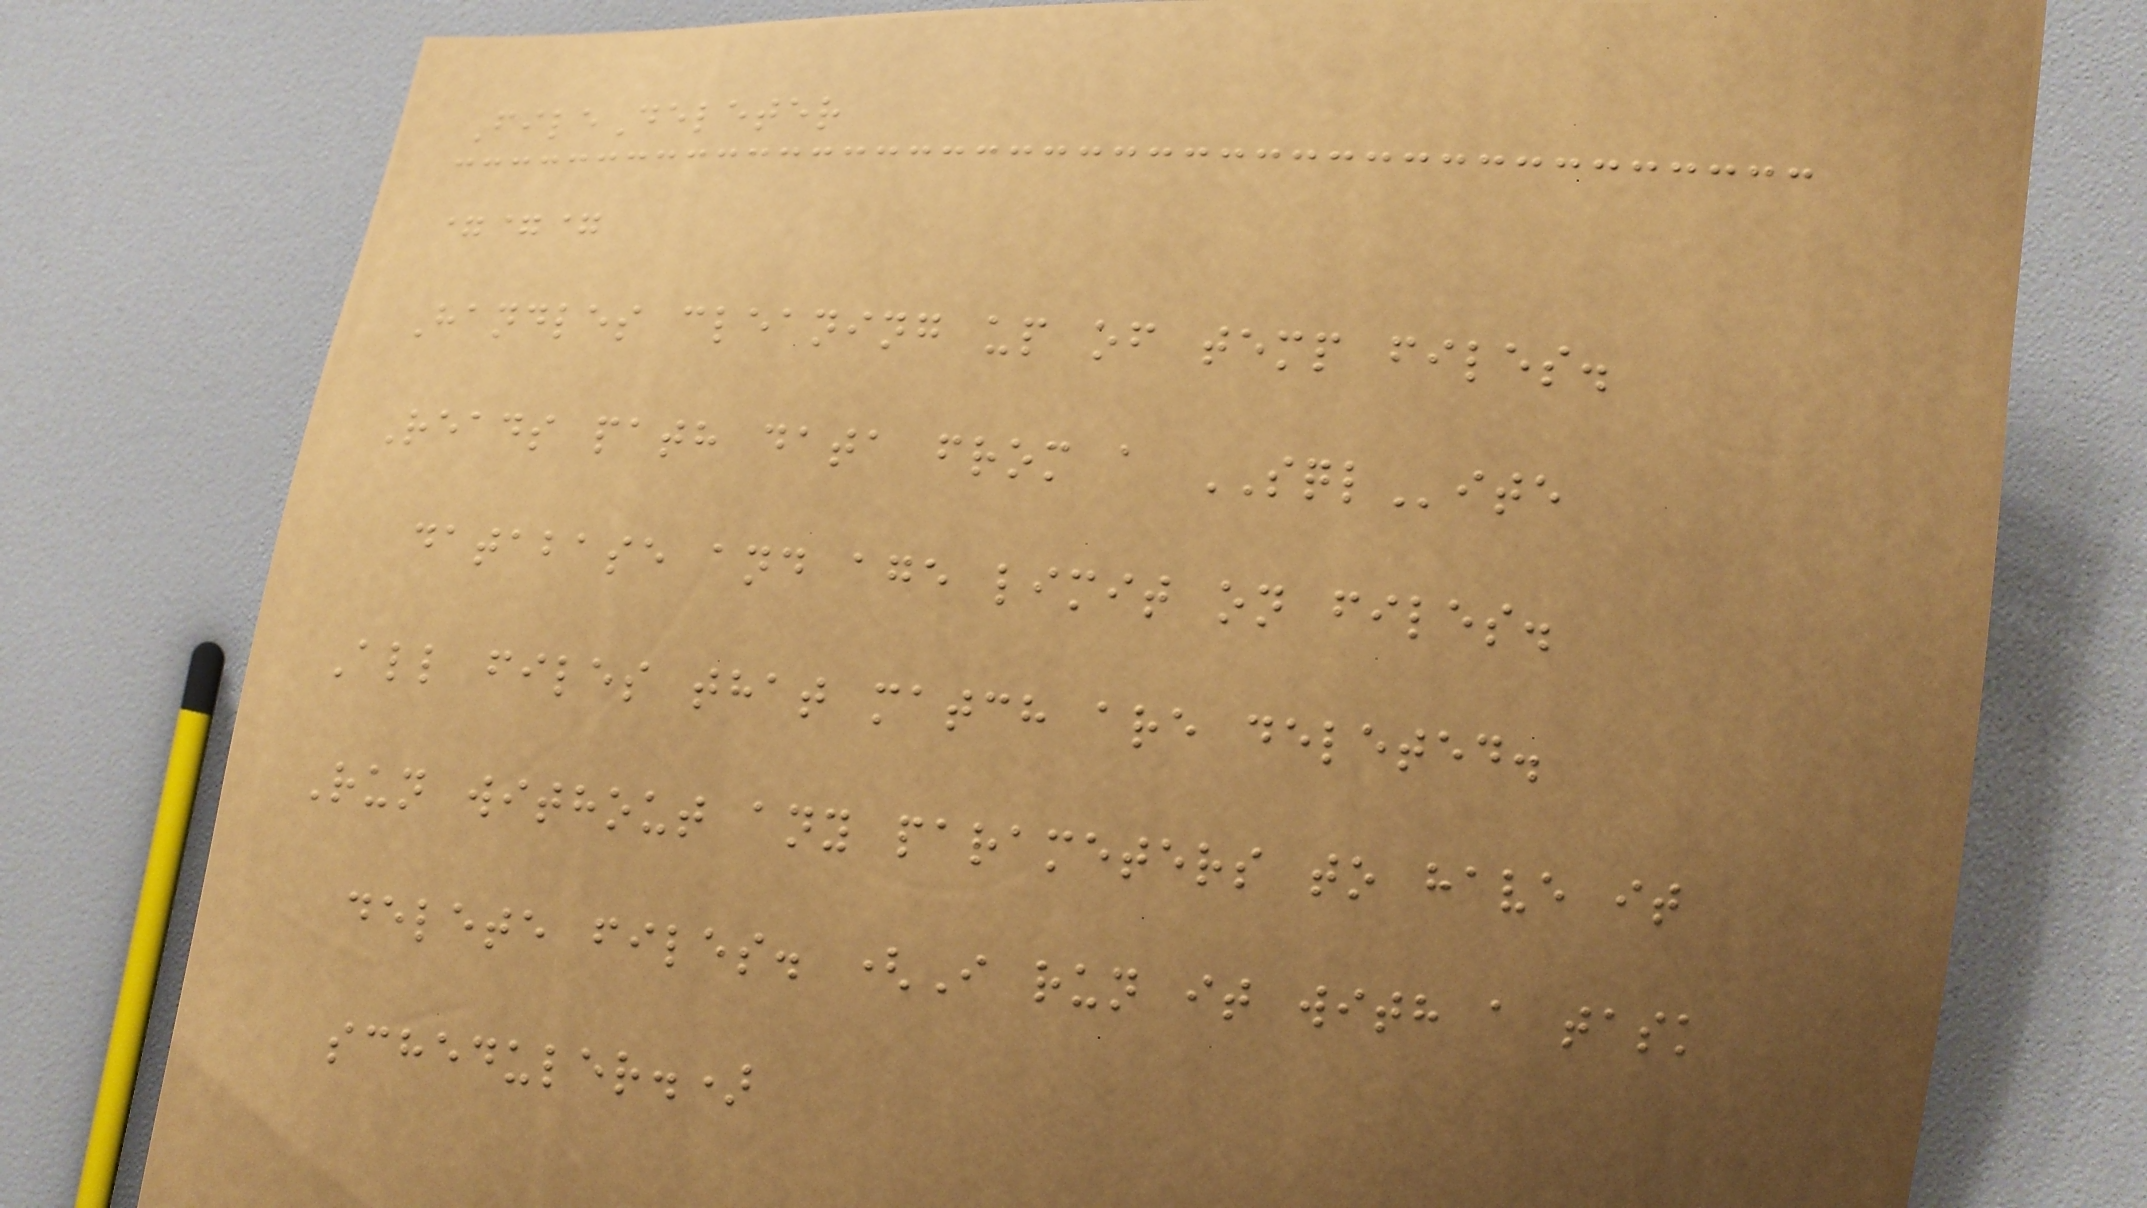FileDeleter
===
Handles cleaning up of temp files.
Reads path data from a SQLite
database and age limit on files.
All files that match are deleted.
Run without any parameters to have it
delete files. (I run it with a task
scheduler.)
